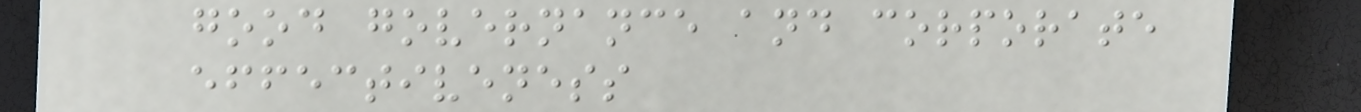good governance and corporate
effectiveness
